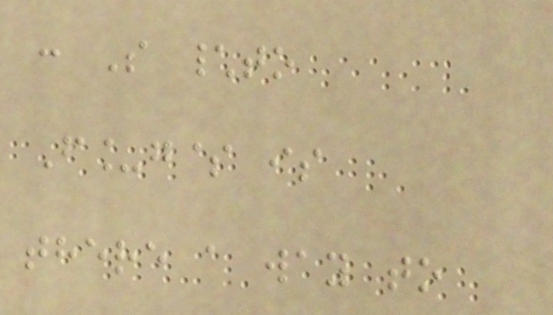: S \to
F_g$ is
there a way to
